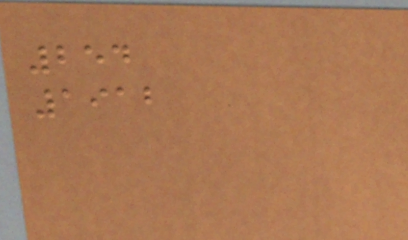254
1912
